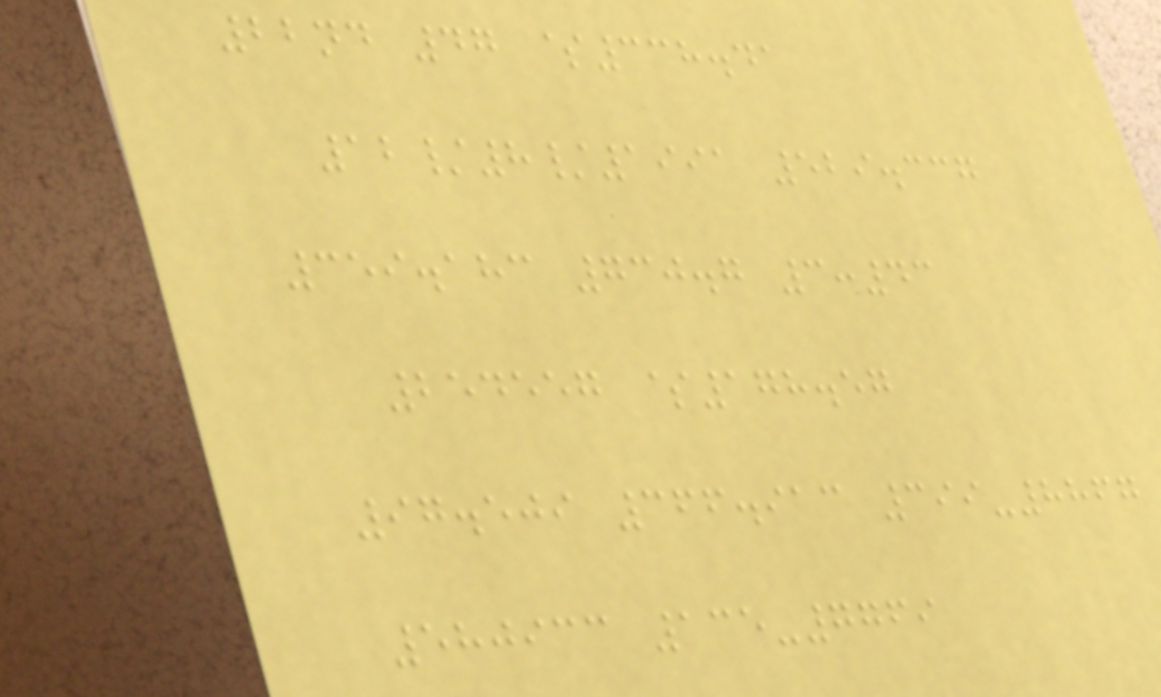22nd 47 $338.41
12/8/1991 529.337
359.183 730.7 3:43
254557 $178.57
97.509 366.913 399-8867
580933 135-7769
